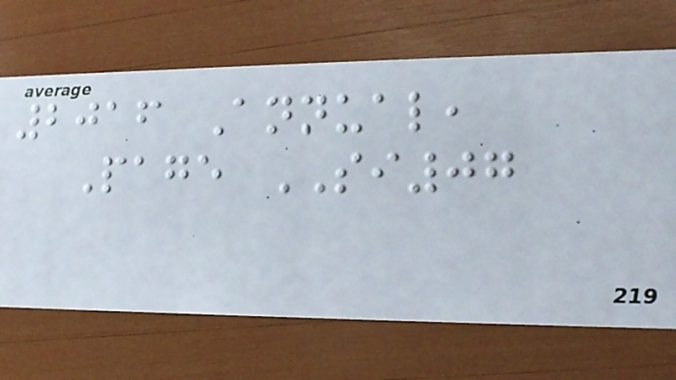2016 Annual,
Page SI07
